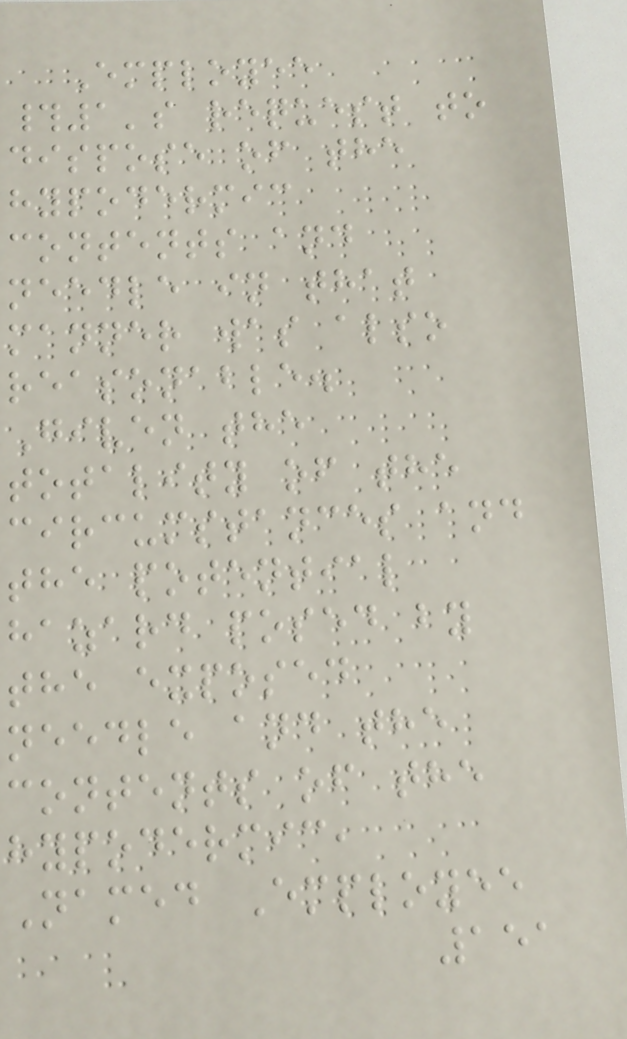Employee
#1's request to
dispose of the
hypodermic
contents and
needle in that
manner was also
reasonable.
Given the
totality of the
circumstances and
the potential
hazard posed by
the exposed
needle and the
contents of the
hypodermic,
Named Employee
151
